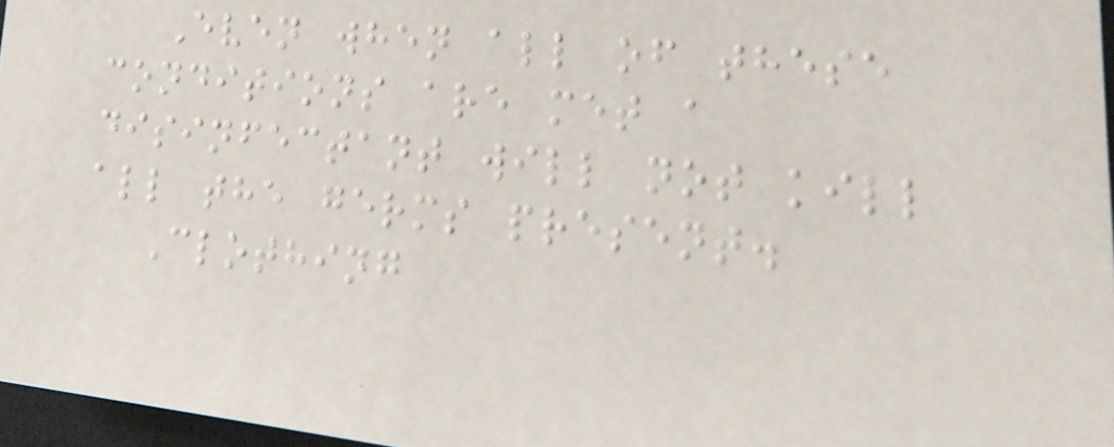Even when all of these
conditions are met a
disinfectant will not kill
all the germs present.
Clothing
